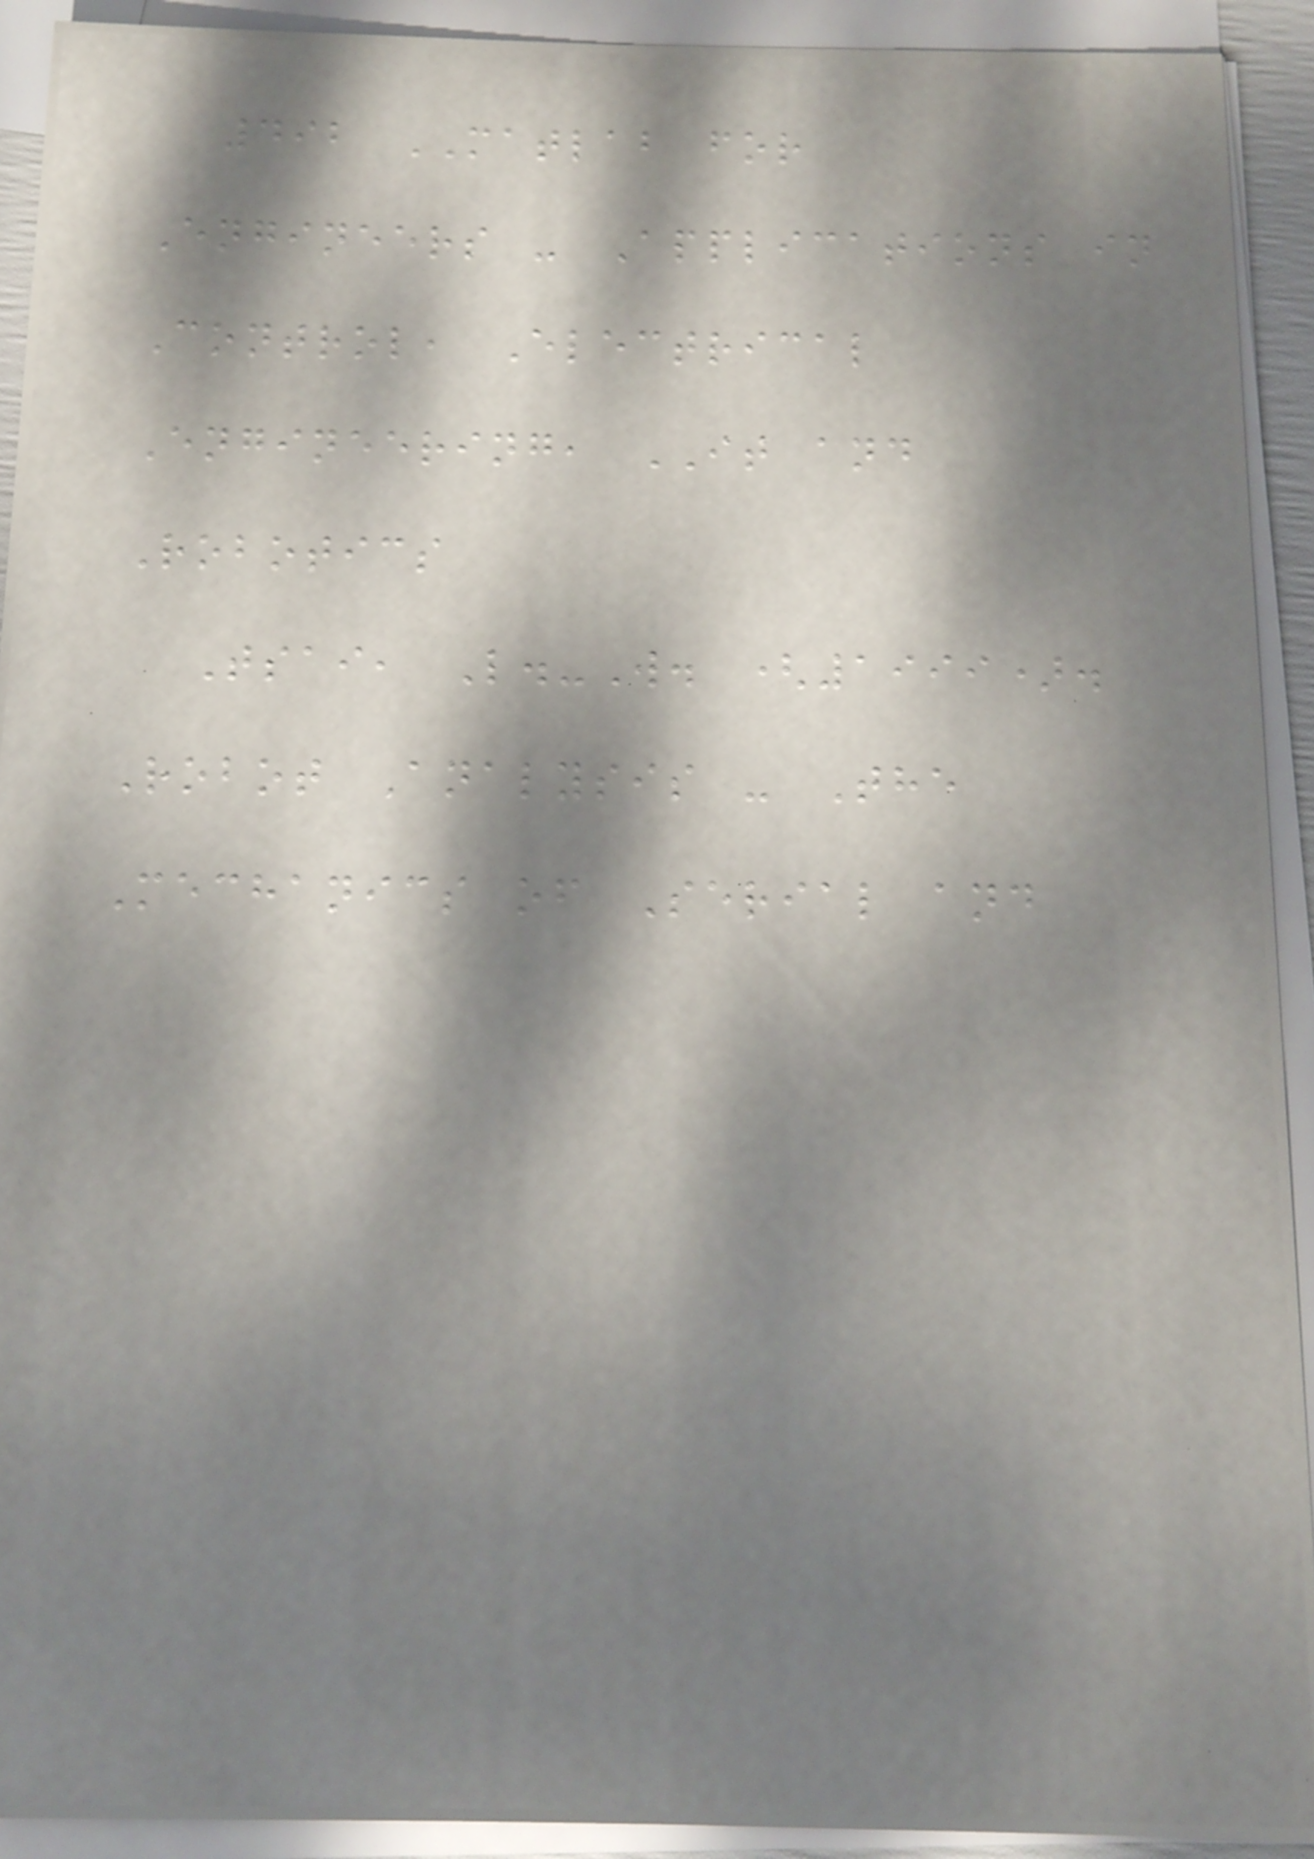492 MATLAB for
Engineers - Applications in
Control, Electrical
Engineering, IT and
Robotics
Tsai, L.-W. (1999).
Robot Analysis - The
Mechanics of Serial and
